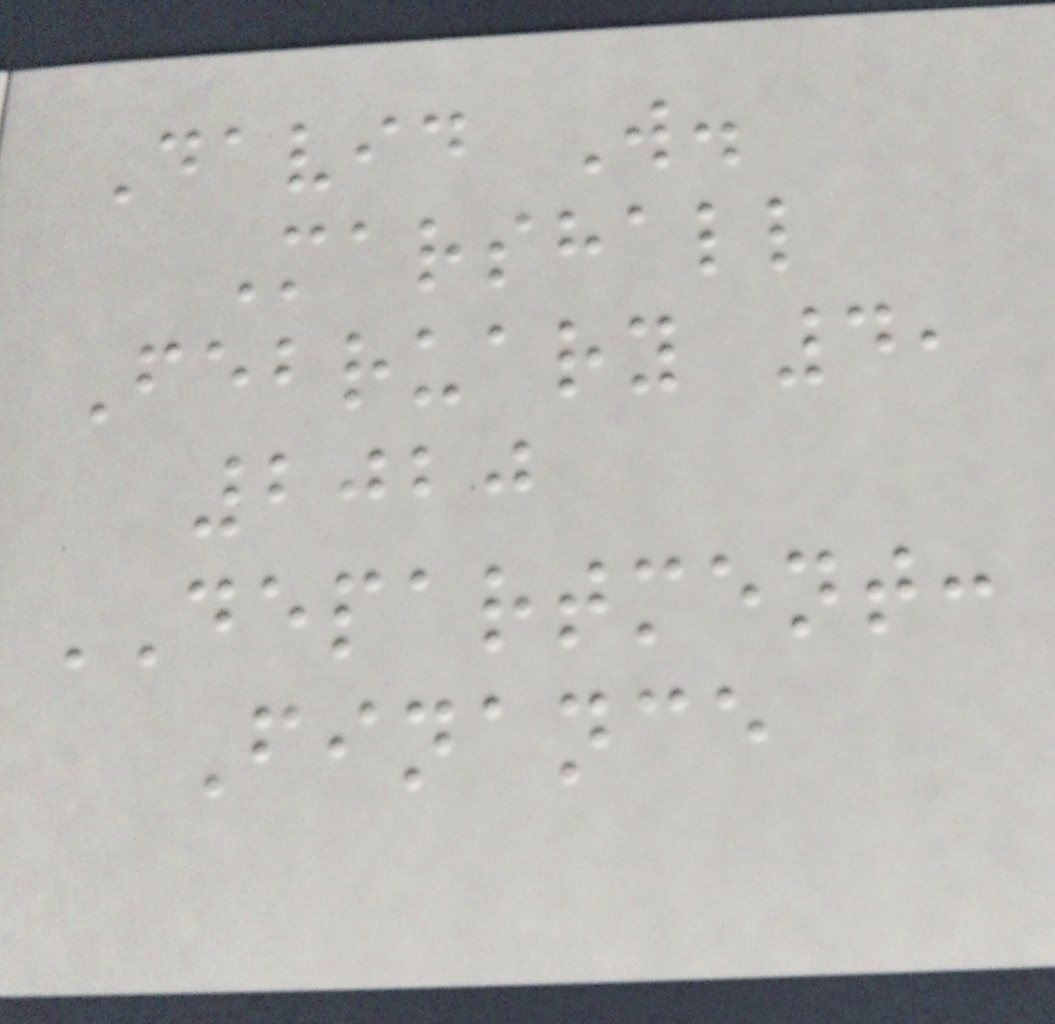David W.
Marshall
February 4,
2020
DEPARTMENT:
Finance
